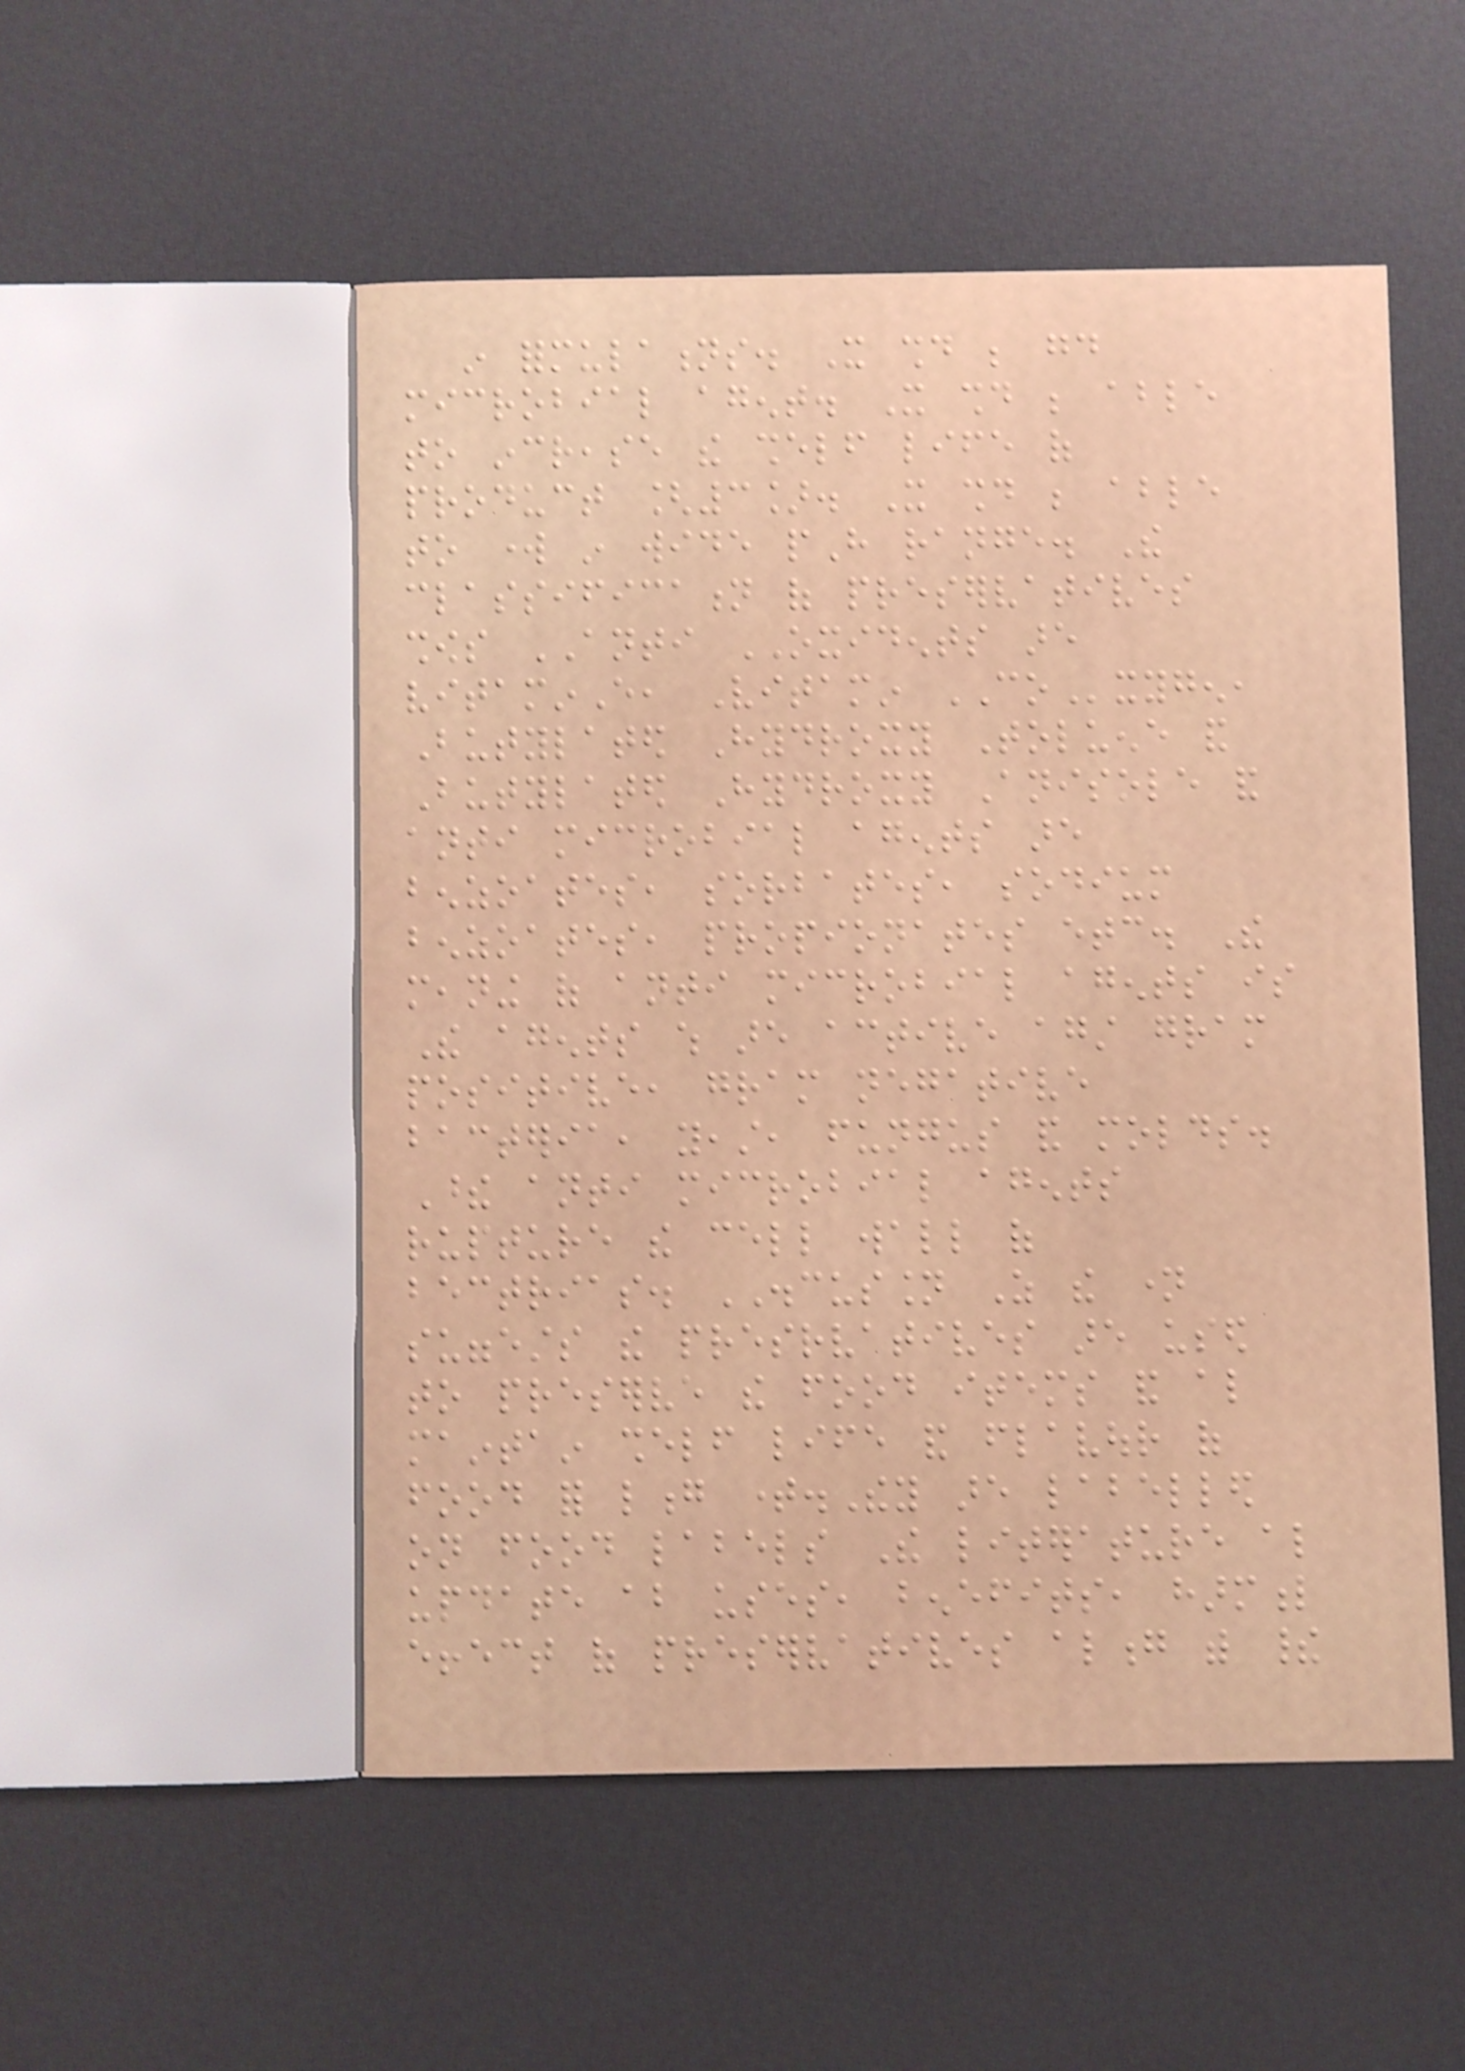in formulations. It should be good
microbial agent. It should be able
to increase the shelf life of
product [3]. It should be able
to work in wide pH range. The
classification of preservatives
shows ANTI OXIDENTS are
vitaminE, Vitamin COxygen,
Butylated Hydroxy Toluene and
Butylated Hydroxy Anisole and
anti microbial agents are
benzoates, sorbates, sodium
benzoates, propionates etc. The
meaning of anti microbial agents is
The agents which are active against gram
positive, gram negative
bacteria, yeast, fungus and molds.
These anti microbial agents
rupture the cell wall of
bectrias. DISCUSSION As the name
suggests the presrvatives are used
to preserve the food items and also
maintain shelf life and flavour of
food for long time.They are labelled
on food labels The literature also
update about uses, benefits, harmful
effect of preservatives along with their
